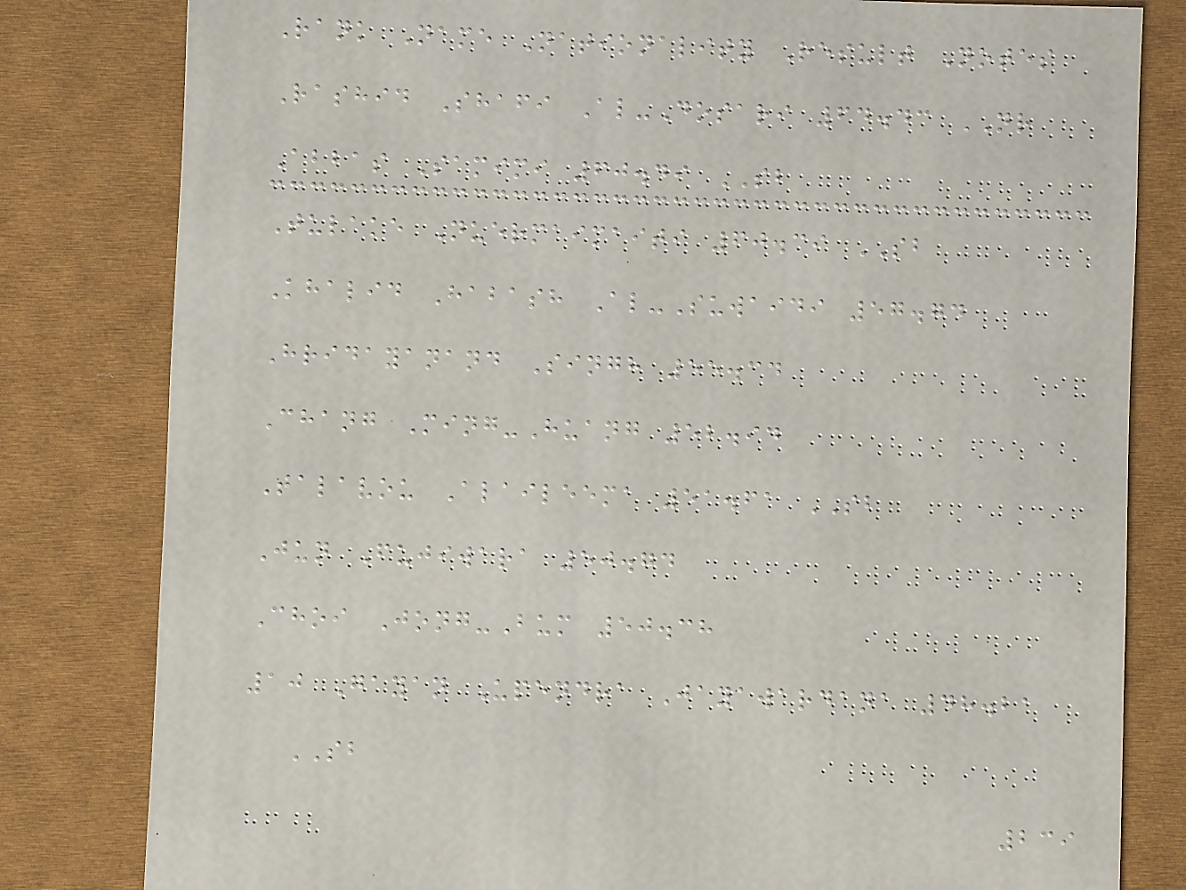Rank Name Nationality Result Notes
Rashid Shafi Al-Dosari 64.43 NR
Abbas Samimi 60.49 SB
Tulake Nuermaimaiti 60.39 SB
Khalid Habash Al-Suwaidi 57.74
Hridayanand Singh 55.34
Chang Ming-Huang 52.94
Talavou Alaileema 51.61 SB
Jun Fujiwara 50.74
Choi Jong-Bum 50.38
10 Gayan Upendra Jayawardana 48.21
SB
239
